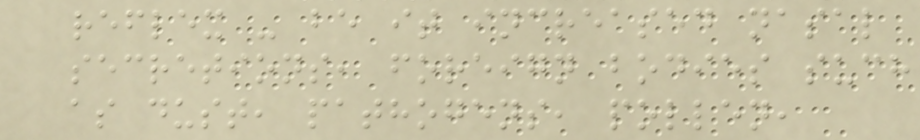reflex - be it increased nasal
secretions, foreign bodies such
as dust, pathogens, pollen,
